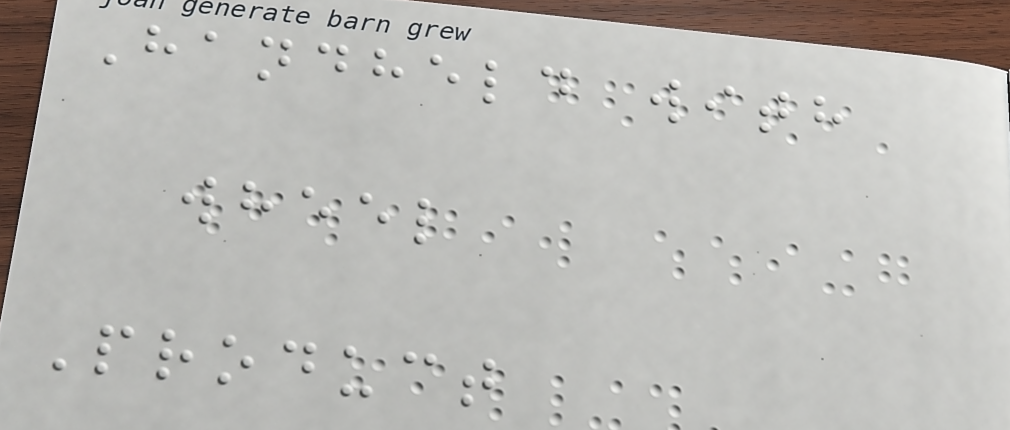Handheld with
wheel
Product
